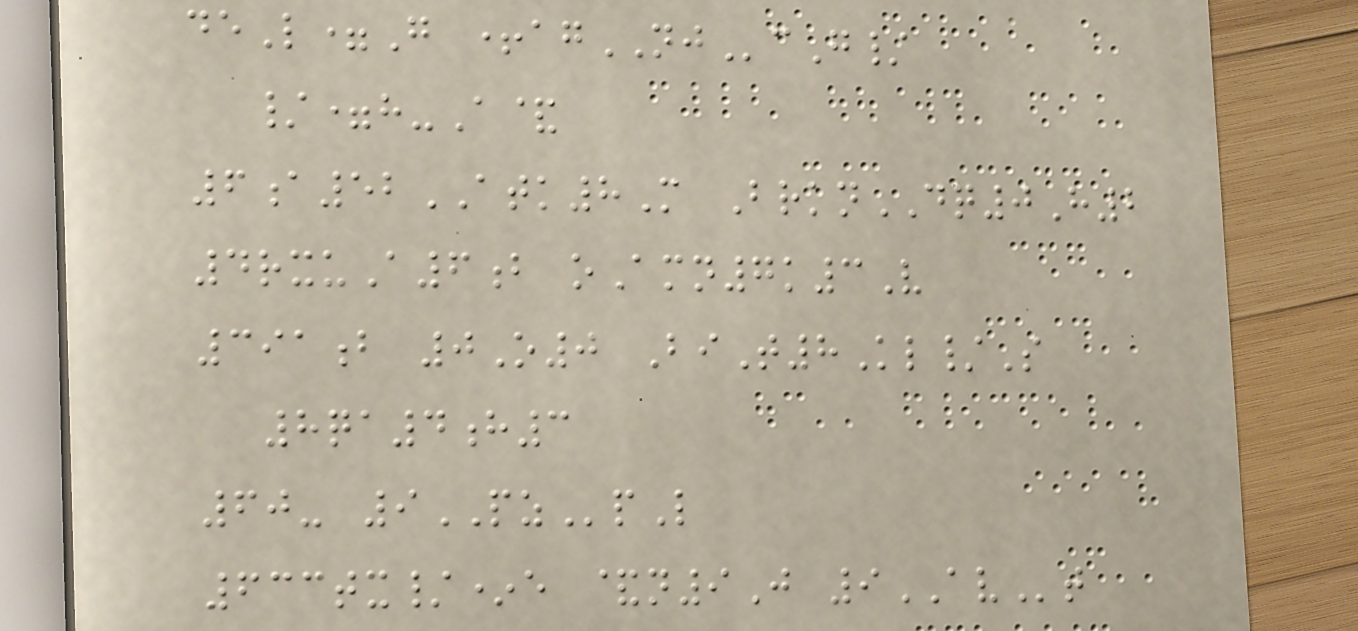deL=G +agNJcG/
/=h-A&
6a52ATK8M BrknDQ0H2
4rxuA6b oAmn7k3V
391b 0O0 BiT8Kl/S
8qa4h3
60- 9PZpL
633tx/*e &n9J 9AVt
